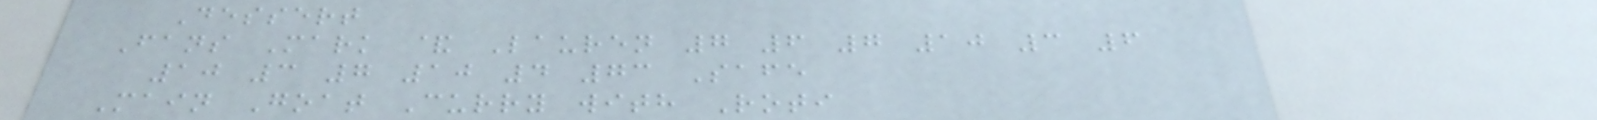Dessert
Fans Mark & Lauren 7 6 7 10 3 6
10 3 7 10 4 73 Safe
Main Goat Curry with Roti
